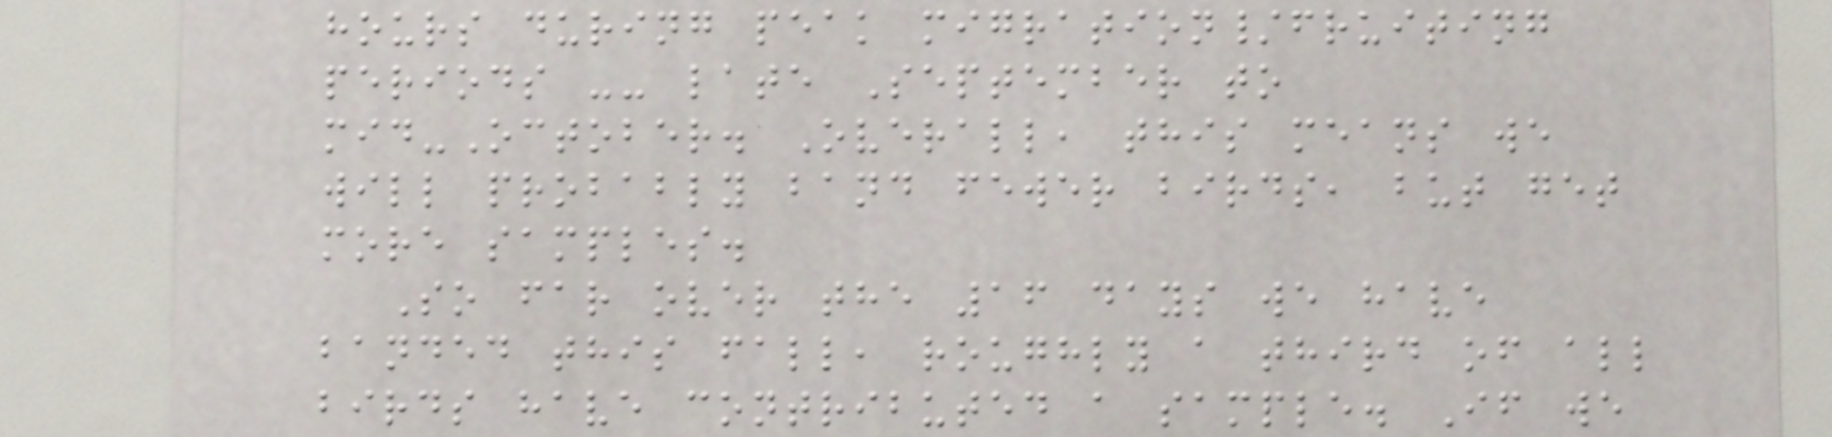hours during peak migration/fruiting
periods -- late September to
mid-October. Overall, this means we
will probably band fewer birds, but get
more samples.
So far over the 16 days we have
banded this fall, roughly a third of all
birds have contributed a sample. If we
